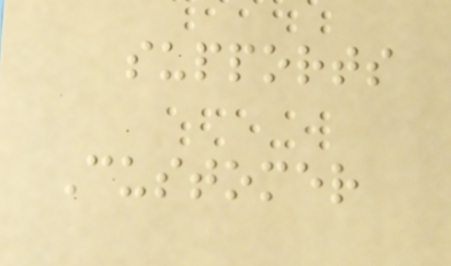supports
Customer
